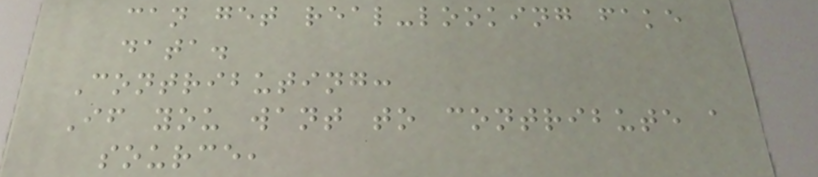can get real-looking fake
data.
Contributing:
If you want to contribute a
source,
